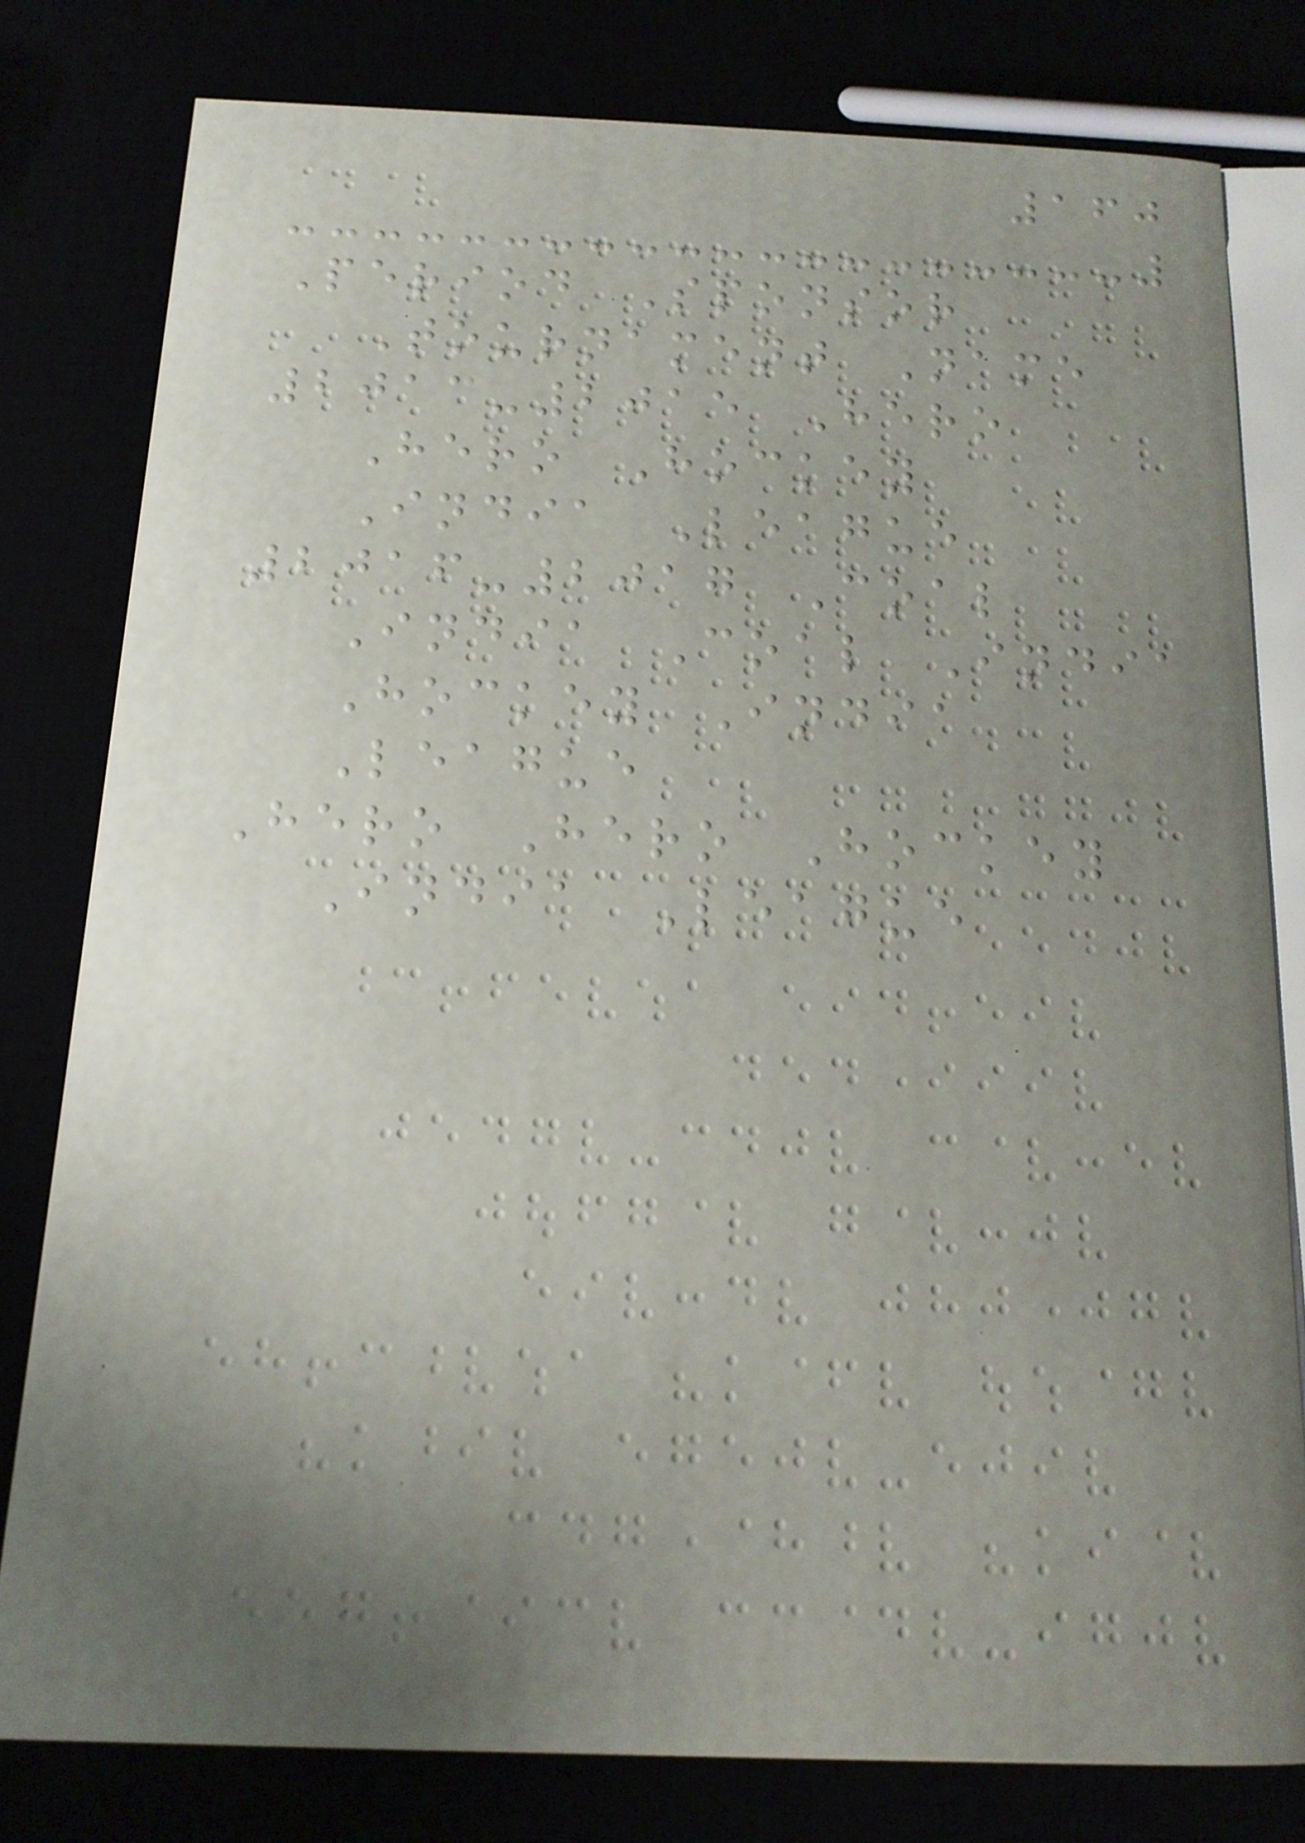160
Period Sponsor
Tournament Name
2013-2015 Hero
Hero Hockey
India League
2016-2017 Coal
India Coal India
Hockey India
League
Hero Hero Hockey
India League
